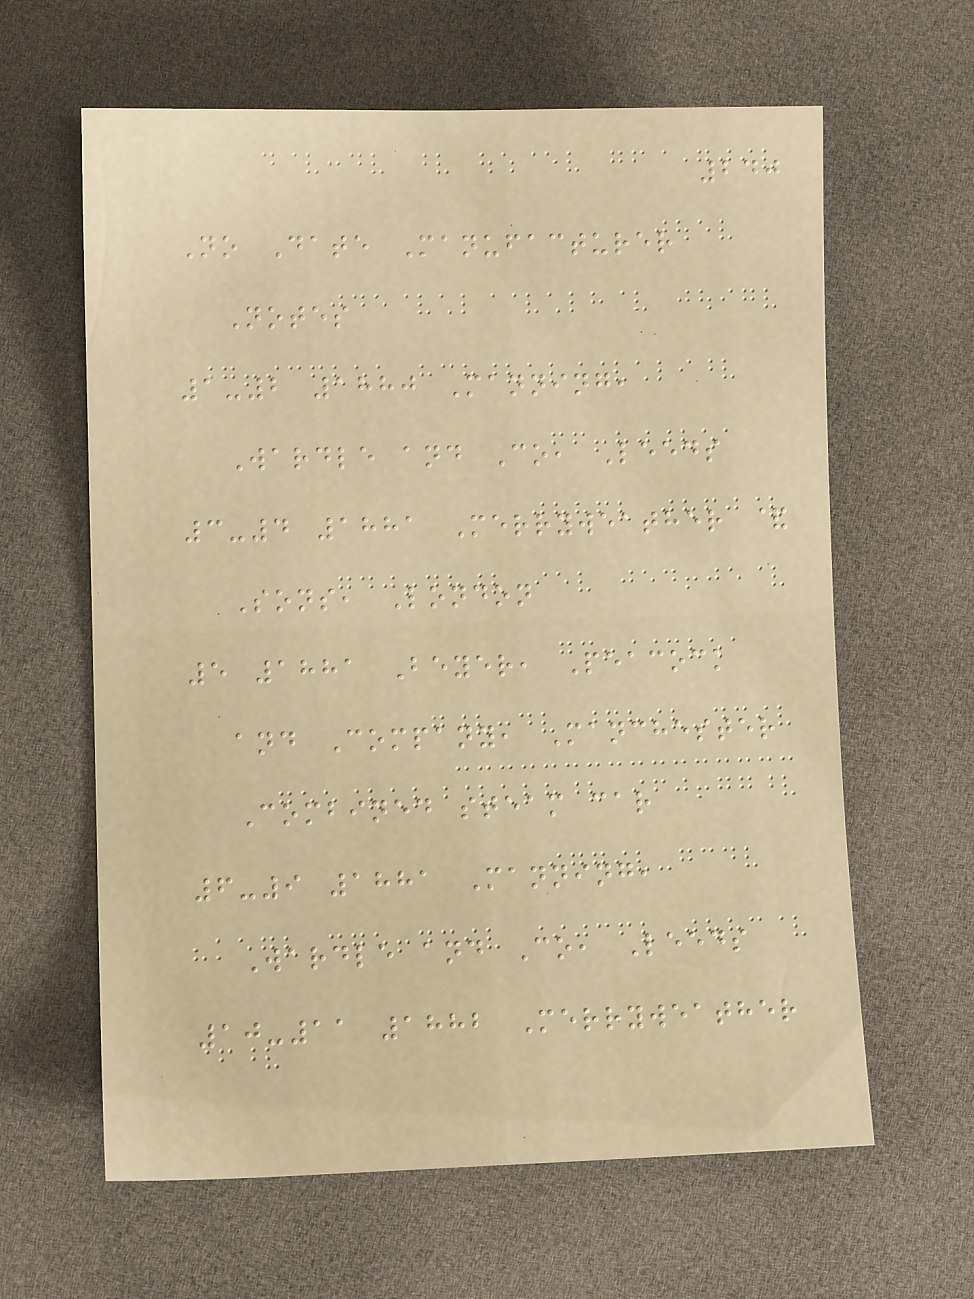240
No Date Manufacturer
Notes
1-2 1880 Manning,
Wardle and Co, Leeds
3-4 1881 Merryweather &
Sons, London
5 1881 Beyer, Peacock
and Company, Manchester
Combined steam car
6-9 1881 Manning,
Wardle and Co, Leeds
10-11 1882 Merryweather
